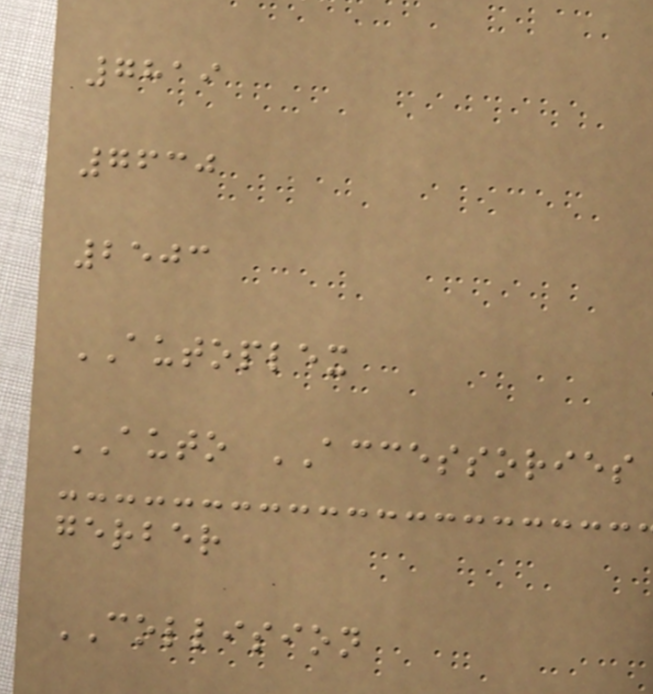7819
7630
2503
AUTOPLEX
AUTO ACCESSORIES
gerber
COLLISION
